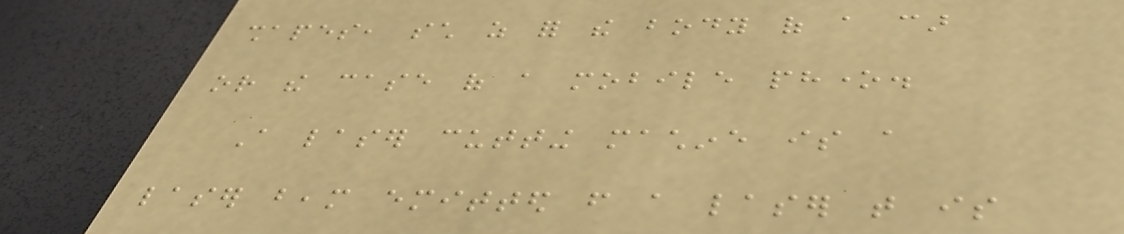shapes, such as for the body of a car
or the case of a mobile phone.
A laser cutting machine is a
laser beam emitted from a laser that is
